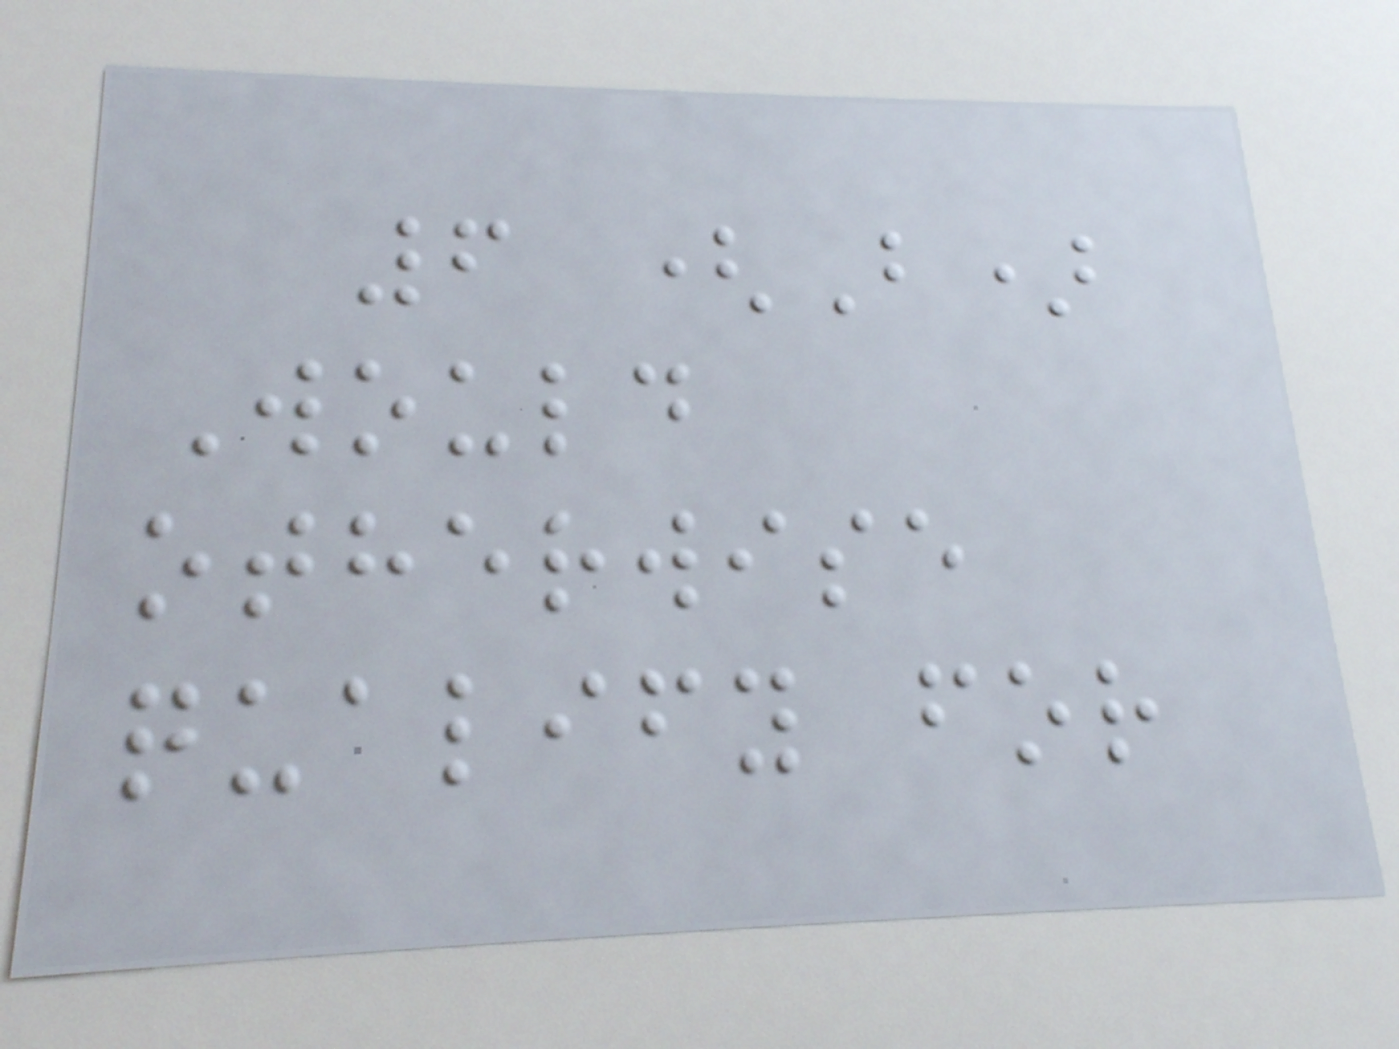6 (B)
Would
otherwise
qualify for
